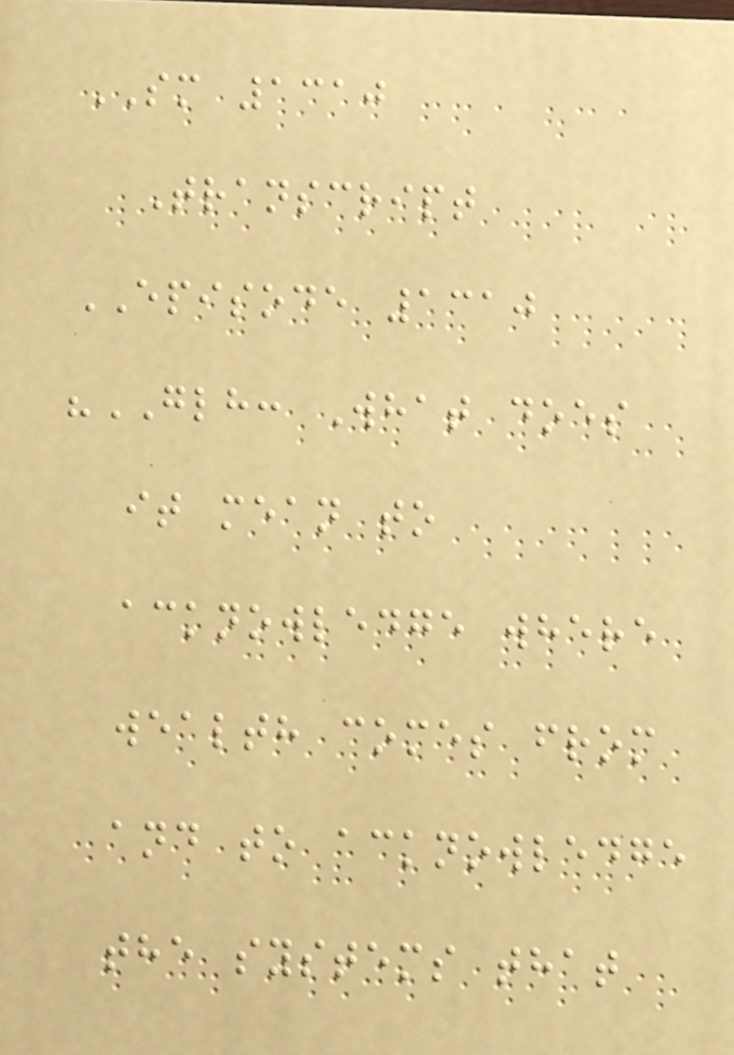SM 1310
Transcript
EPISODE 1310
"GLH: What does
it mean to
acknowledge where
wealth comes from
and to acknowledge
the systems that
